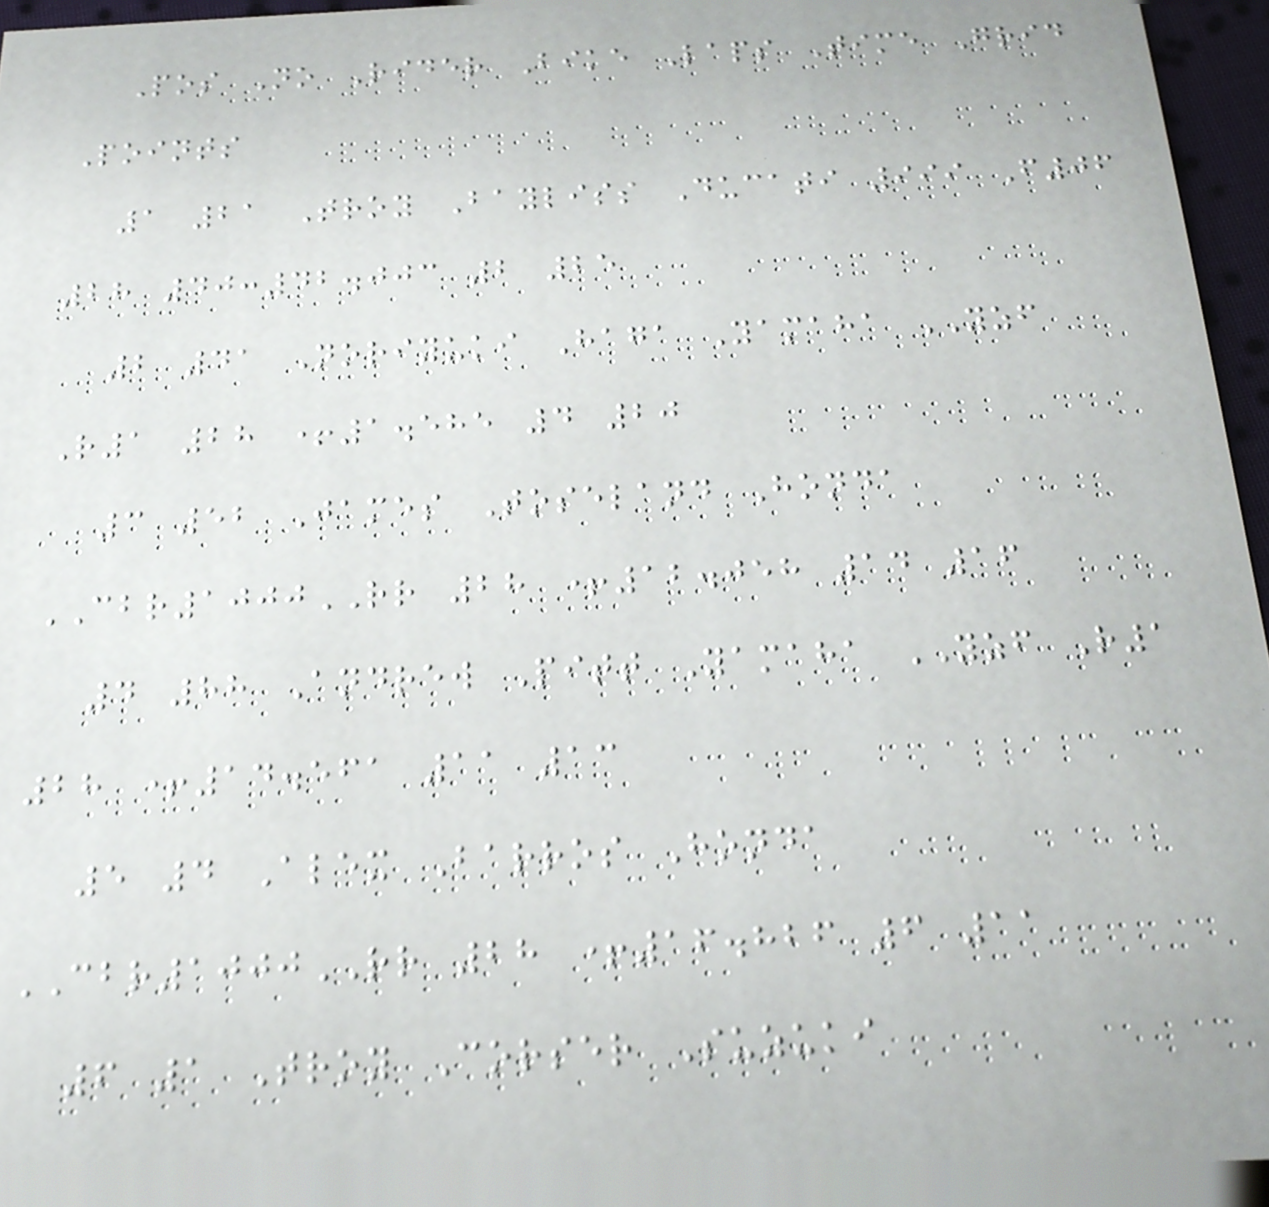Pos No Rider Bike Laps Time Grid
Points
1 21 Troy Bayliss Ducati 999 F06
28 40:42.003 2 25
2 41 Noriyuki Haga Yamaha YZF
R1 28 +1.585 4 20
3 52 James Toseland Honda
CBR1000RR 28 +12.058 14 16
4 88 Andrew Pitt Yamaha YZF R1
28 +14.561 11 13
5 4 Alex Barros Honda
CBR1000RR 28 +16.826 6 11
6 1 Troy Corser Suzuki
